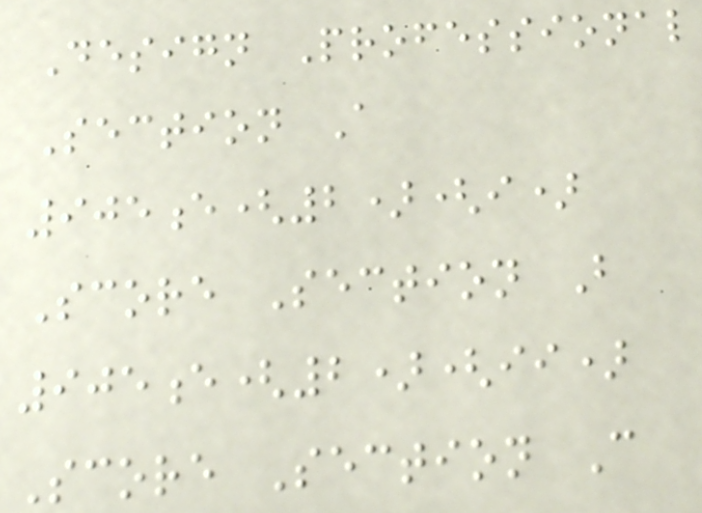Design Professional
Section A
905e(2)(i)
Score Section B
905e(2)(ii)
Score Section C
